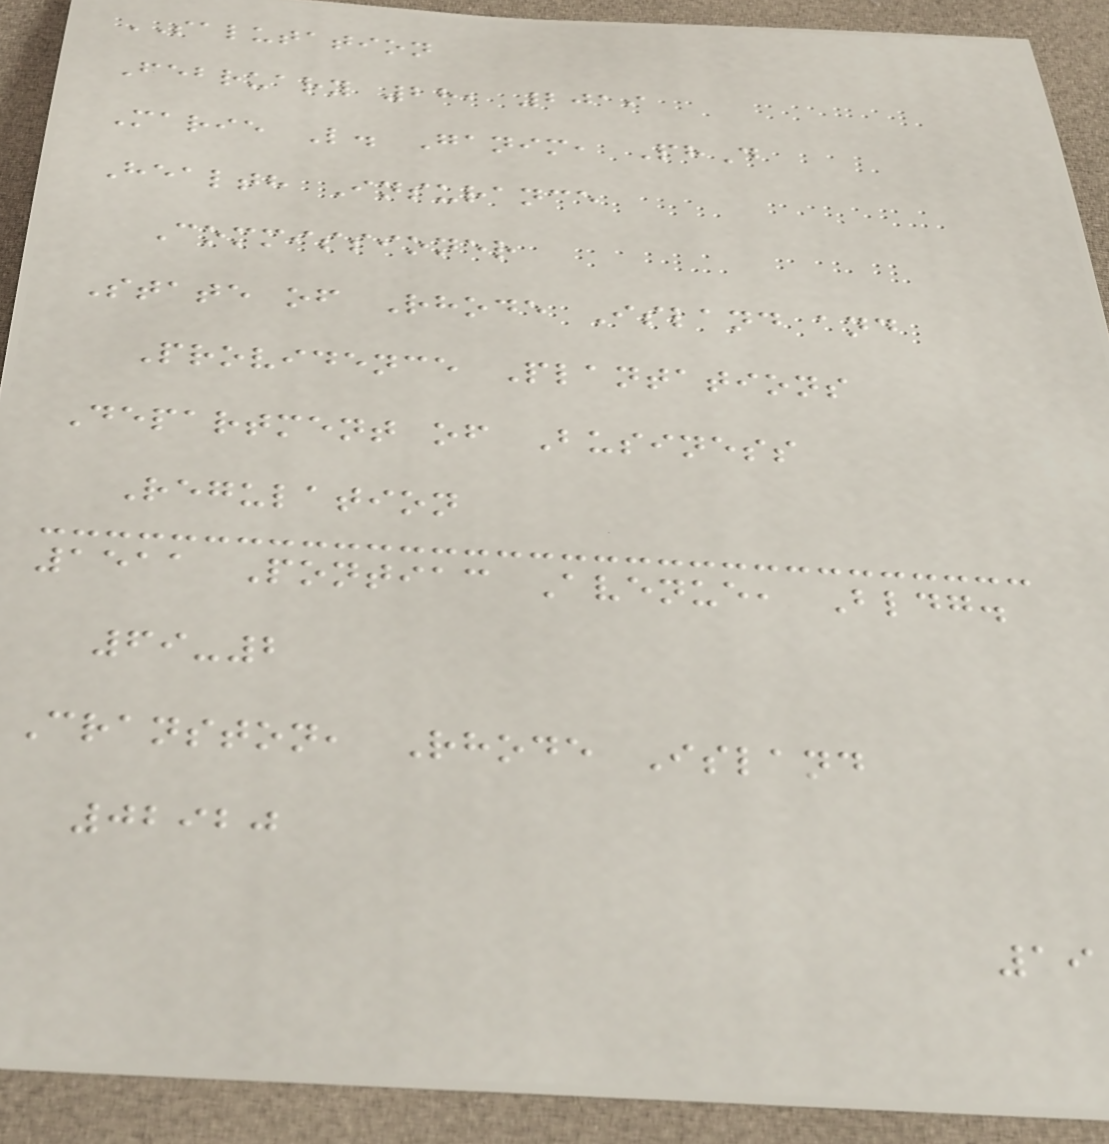SALUTATION
February 28, 2019
Marie L. Ganim, PhD
Health Insurance
Commissioner
State of Rhode Island and
Providence Plantations
Department of Business
Regulation
1511 Pontiac Avenue, Bldg.
69-2
Cranston, Rhode Island
02920
19
